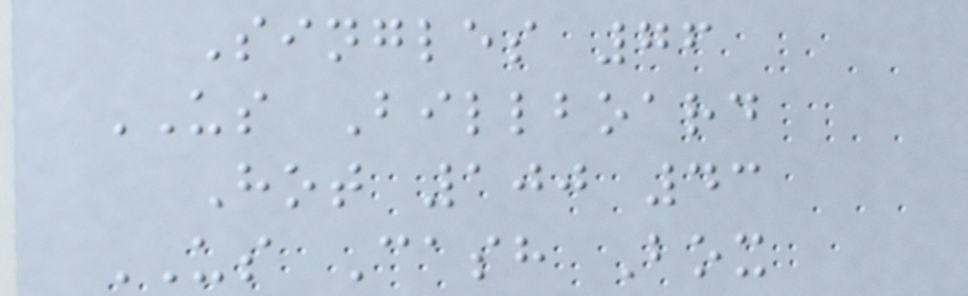Singles 76
US Billboard
Hot 100 43
US Cash Box
